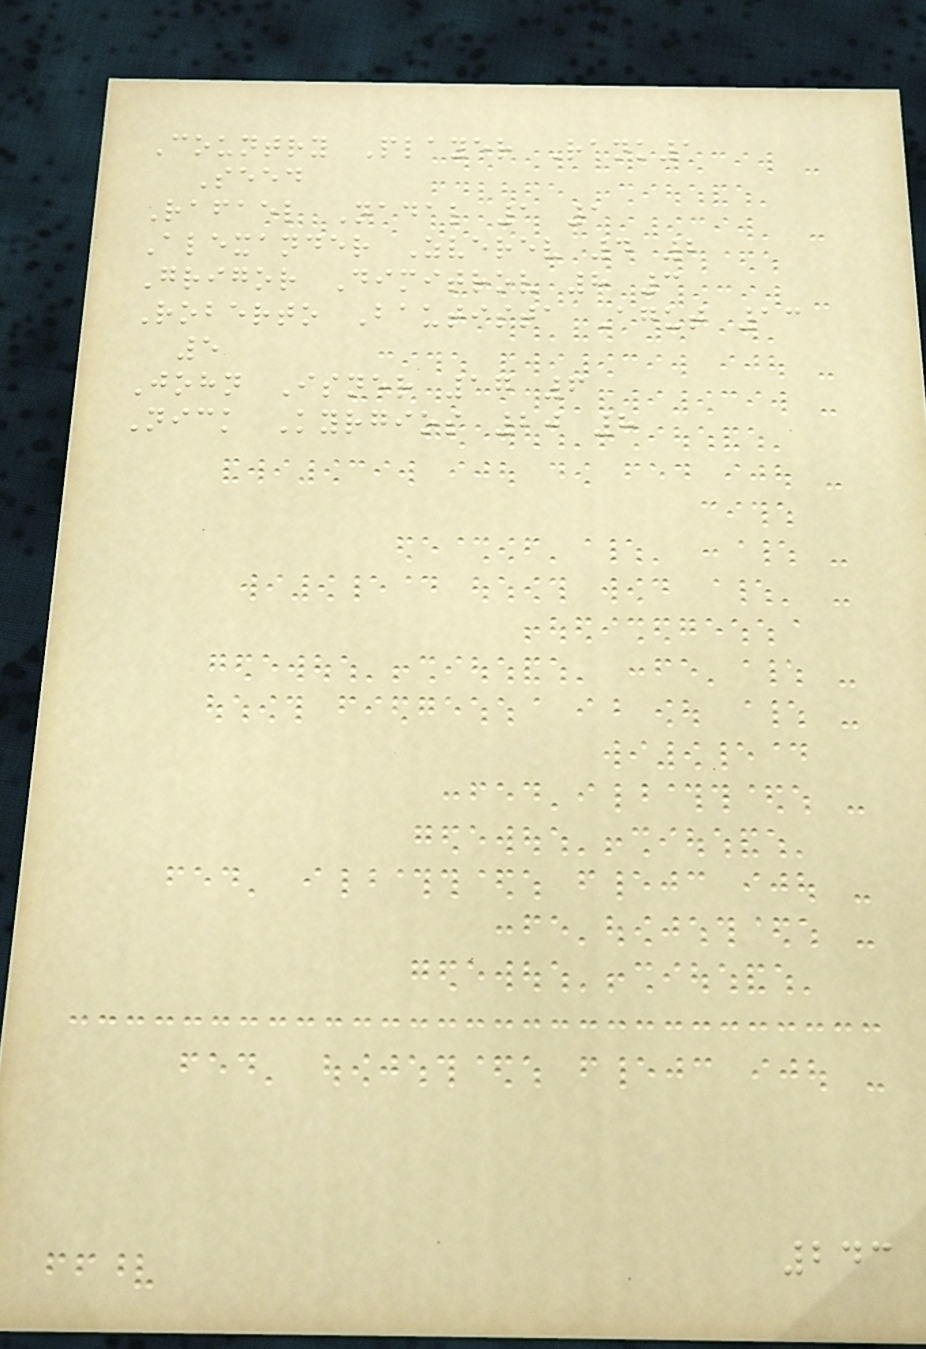Country Player Rank1
Seed
Rafael Nadal 1 1
Alexander Zverev 4 2
Grigor Dimitrov 8 3
Roberto Bautista Agut 13
5
John Isner 17 6
Nick Kyrgios 20 8
243
